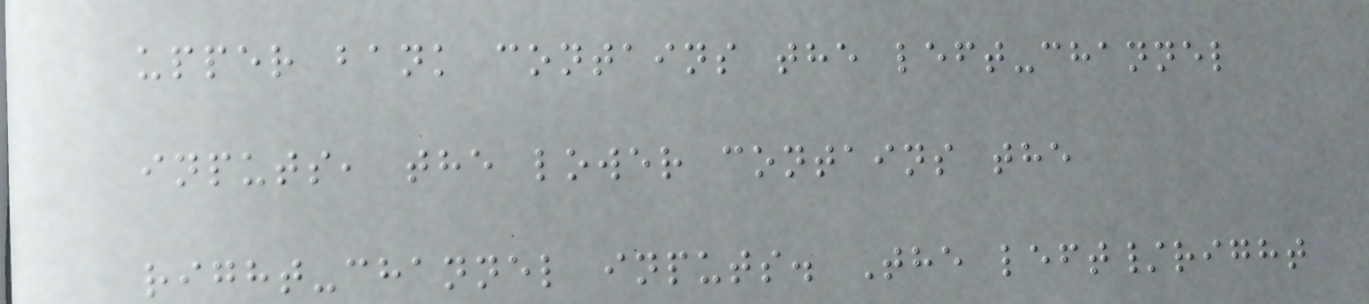upper bank contains the left-channel
inputs, the lower contains the
right-channel inputs. The left/right
